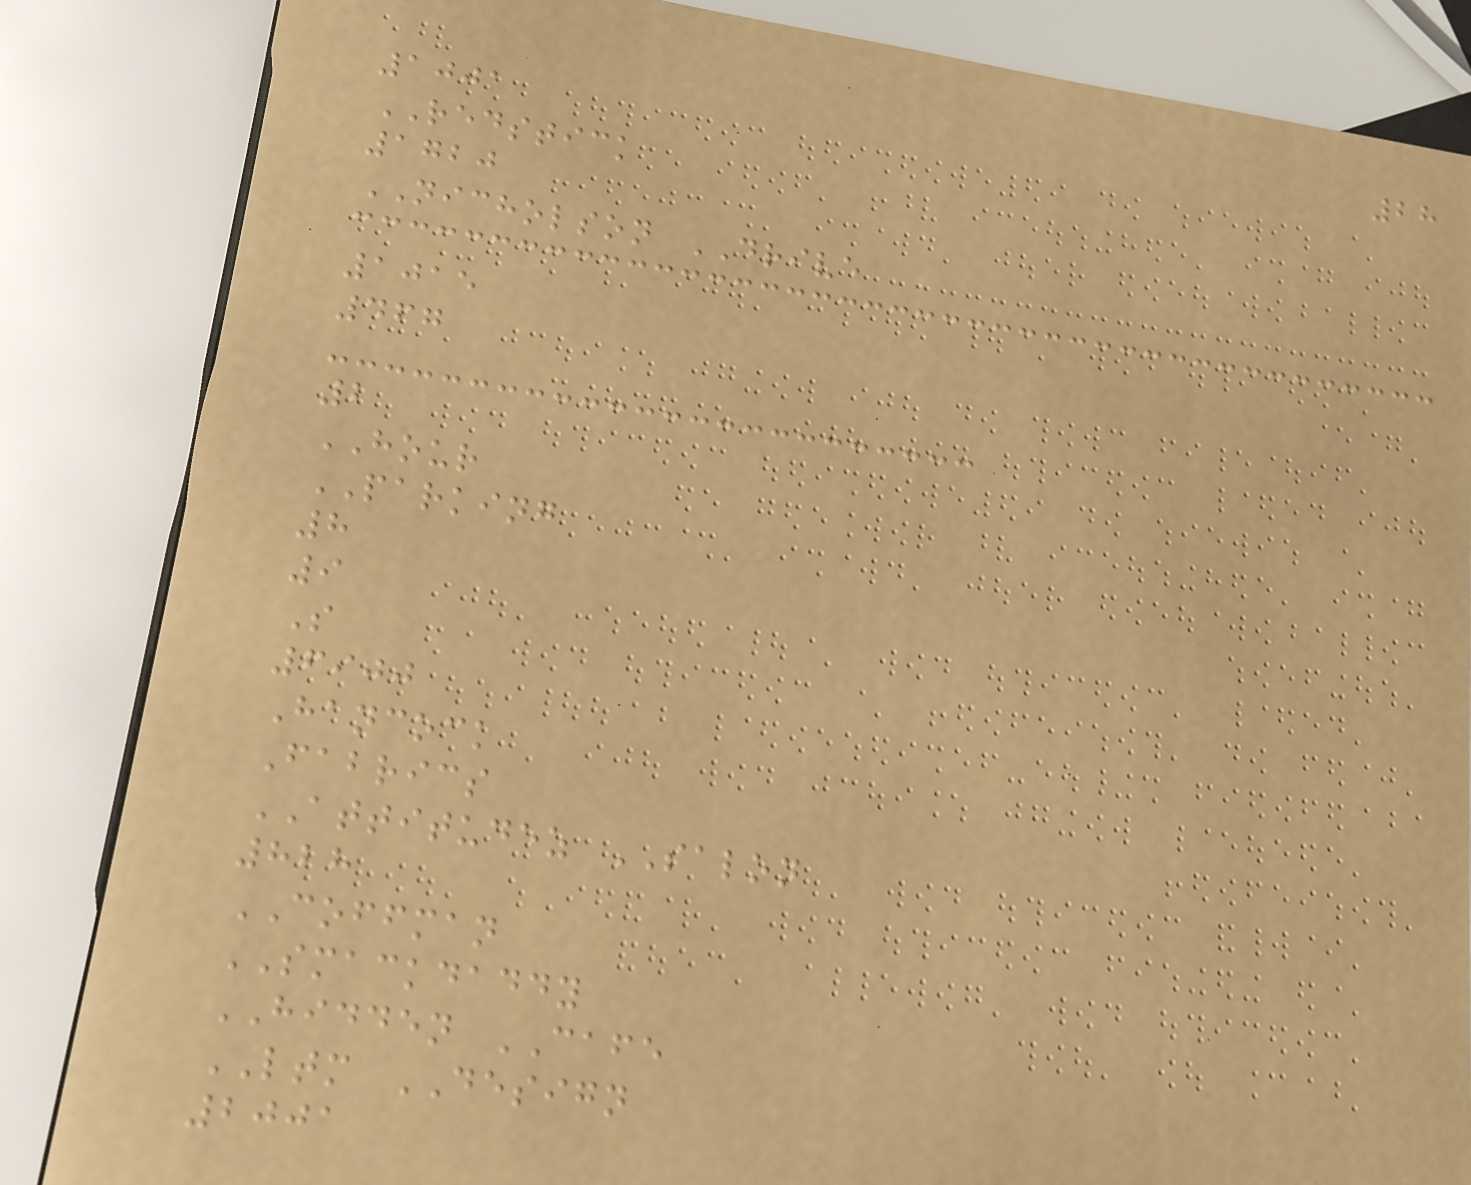28
1001
REDSTICK
1720
NICHOLSON DRIVE
1015
467
2
HOUR
PARKING
8
9
S
6900
Hancock
Fabrics
ATTITUDEZ SALON
828
COFFMAN
SMACKDADDY
HIDDEN CAFE
LTM DESIGN
2001
